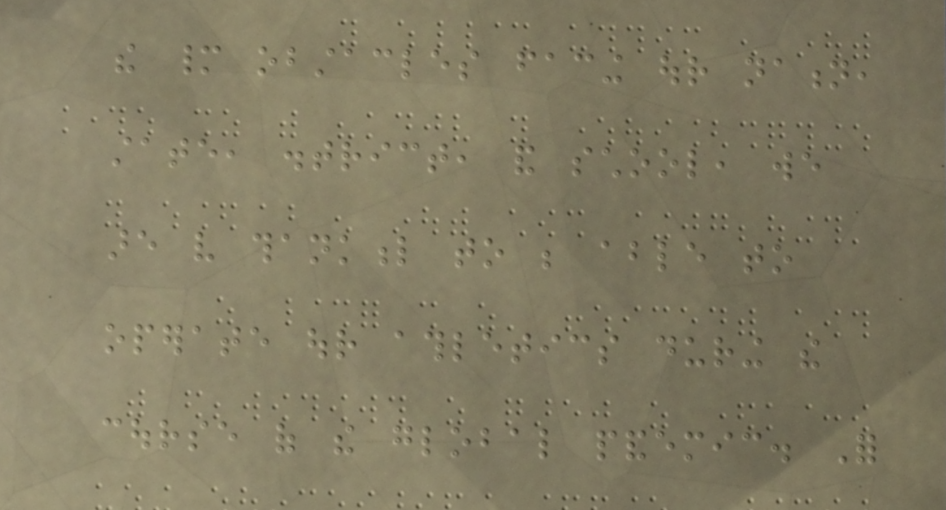the many obstacles facing our nation,
state, district, and school, we
are very thankful to be able to
operate our athletics during the
course of the global pandemic. For
